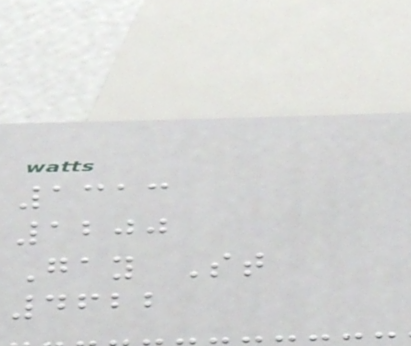1313
1200
Gay St
4622
